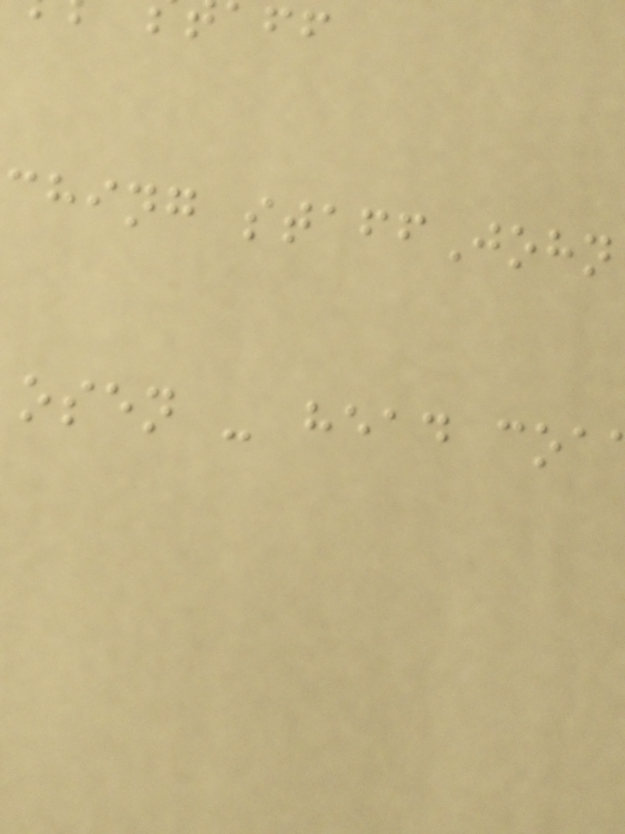ching staffJohn
osen - head coa
